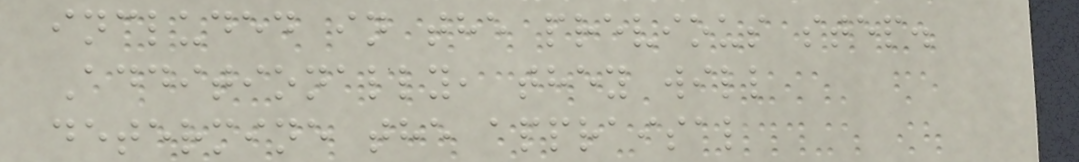included in the previous step.
Additionally, they will
determine the appraisal
